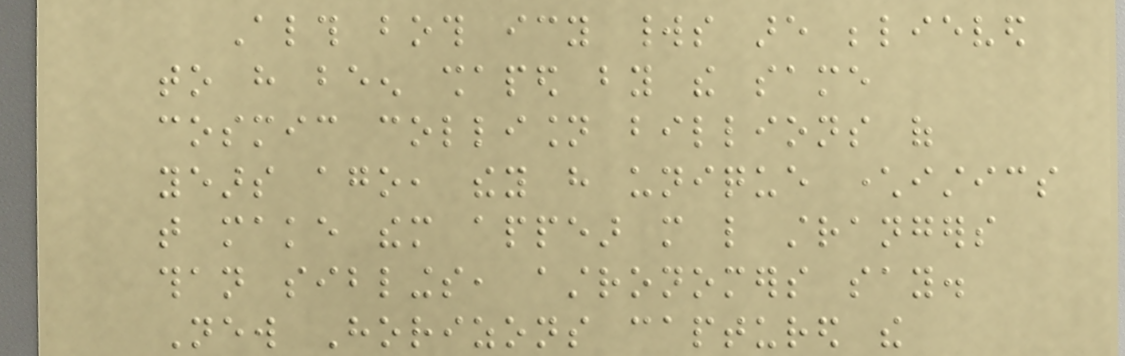Although both icy worlds are believed
to have been shaped by the same
cosmic collision billions of
years ago, they have unique characteristics
that make them appear more like strangers
than siblings, astronomers say.
New Horizons captured the
